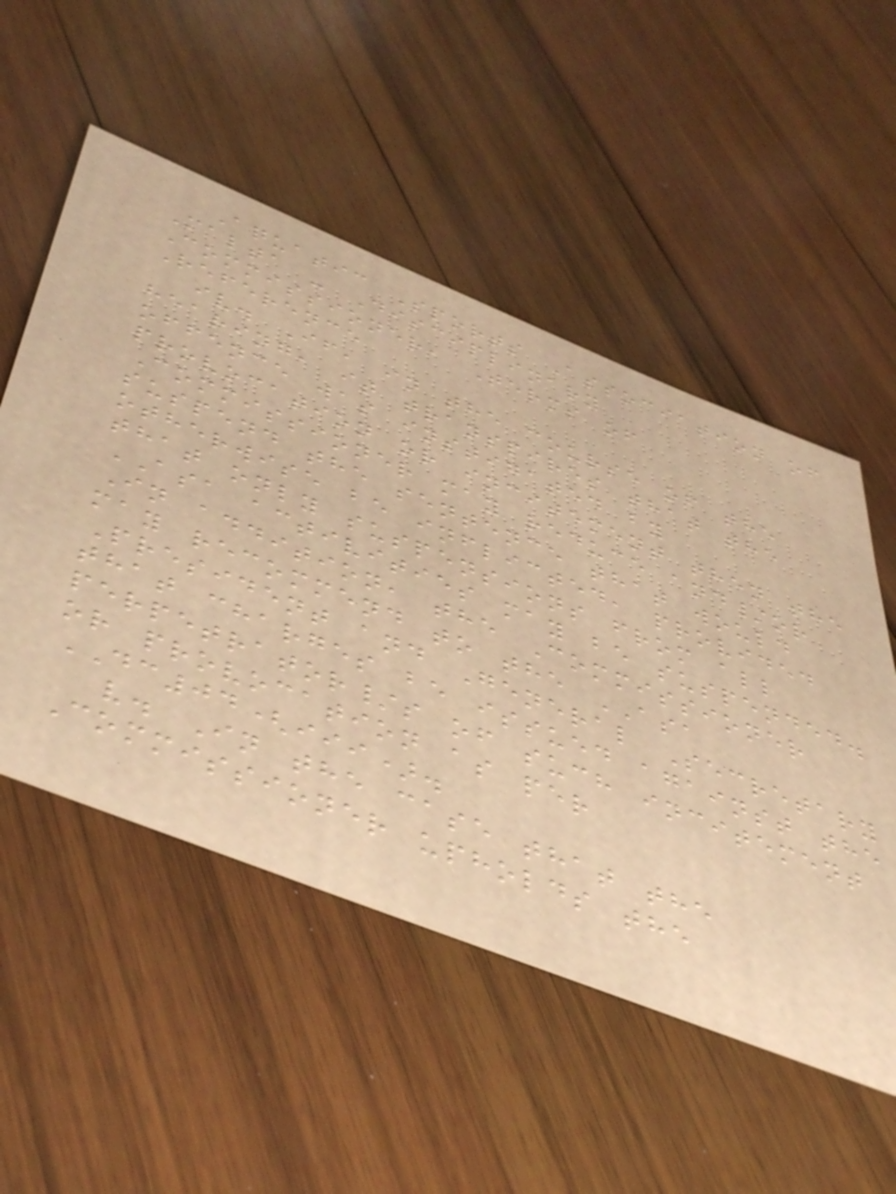Aquatic Sports Association of
Malta - Disciplinary
Commissioner, Terms of
Reference
iv. If, in the course of the
hearing, it transpires that the
offence was instigated by
provocation or incitement then the
Commissioner may reduce and/or
suspend the sentence that would
otherwise be inflicted, provided
that only suspensions from all
ASA activities may be suspended.
In addition, the Commissioner
may recommend to the ASA
President and General Secretary
that charges be issued against the
perpetrator/s of such incitement
or provocation as per
DC04(iii).
v. In the case that the
Commissioner upholds the
